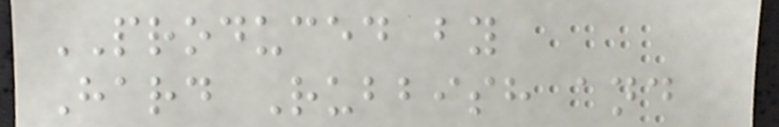PRODUCED by
Hard Rubbish and
